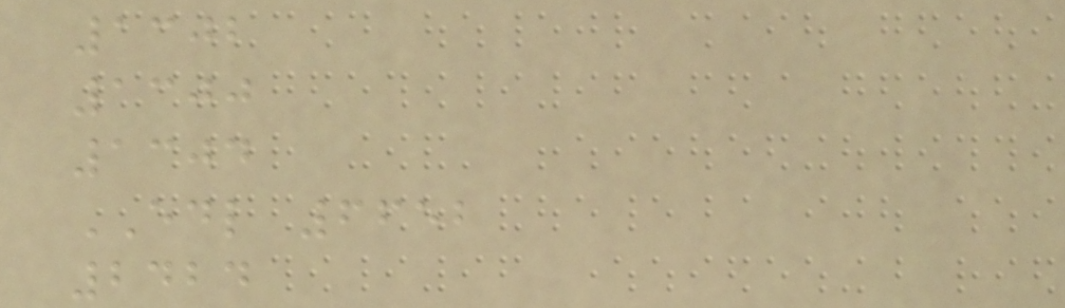1302
1300
1304
EDL 6652
2424
